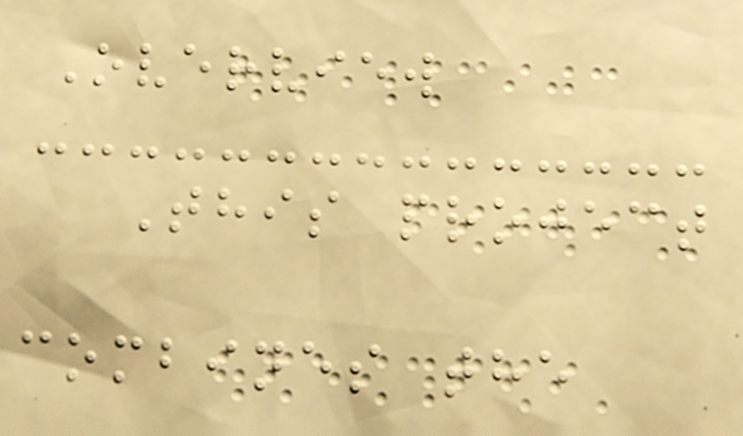Overview
This project
combines the
